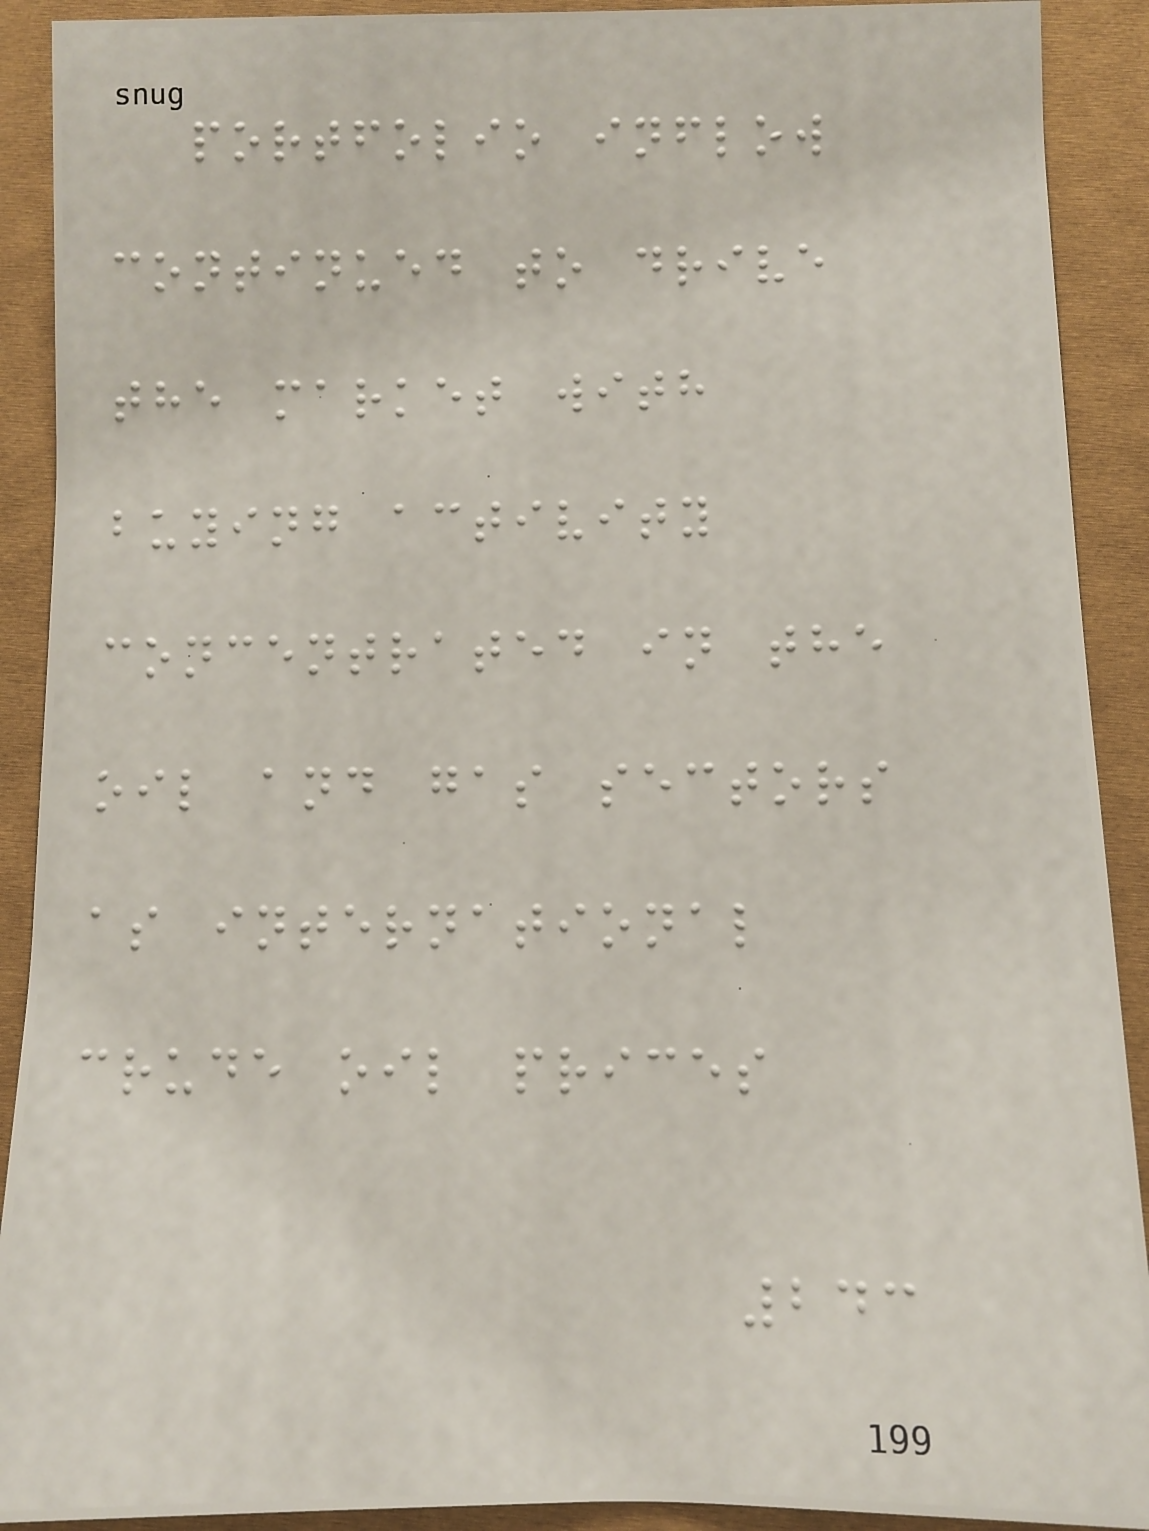portfolio inflow
continued to drive
the market with
buying activity
concentrated in the
oil and gas sectors
as international
crude oil prices
243
